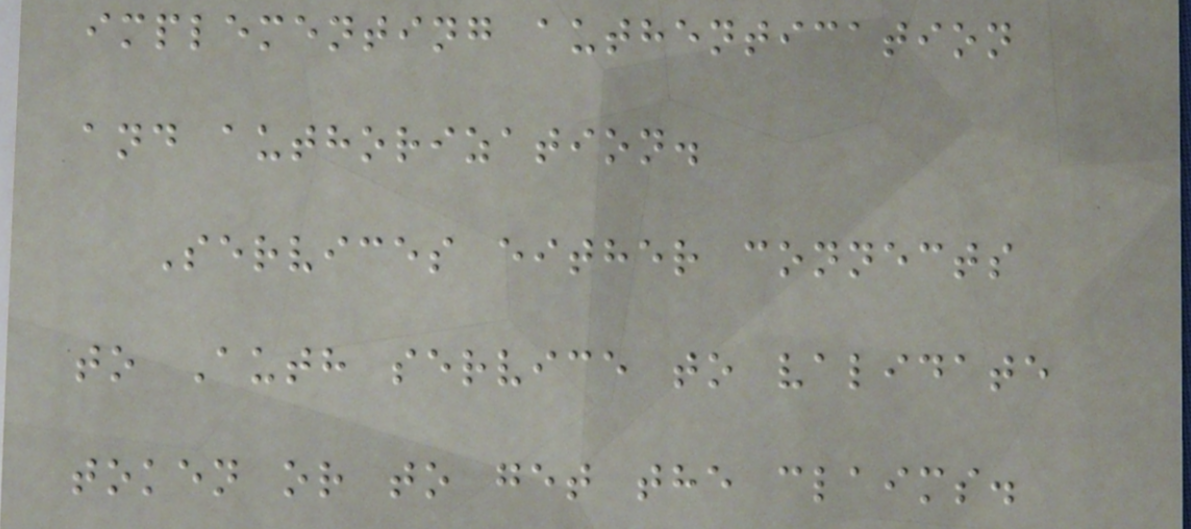implementing authentication
and authorization.
Services either connects
to Auth service to validate
token or to get the claims.
